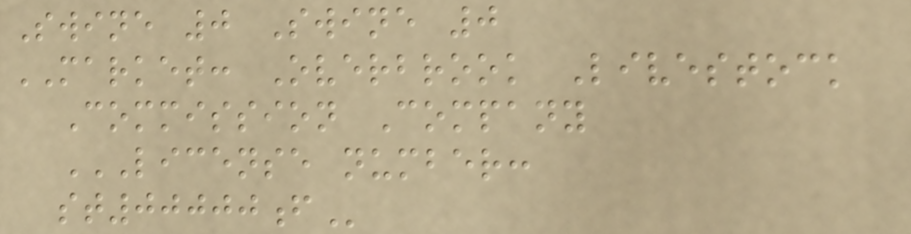Swine 0 Swine 0
MARKET: Overbrook Livestock
Commission Company
LICENSE NUMBER:
ST00000F
